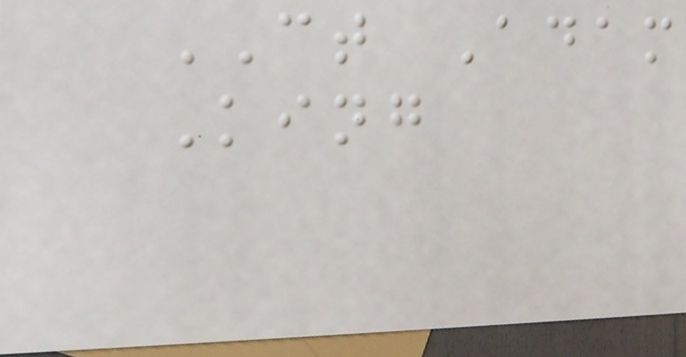CT Adam
King
